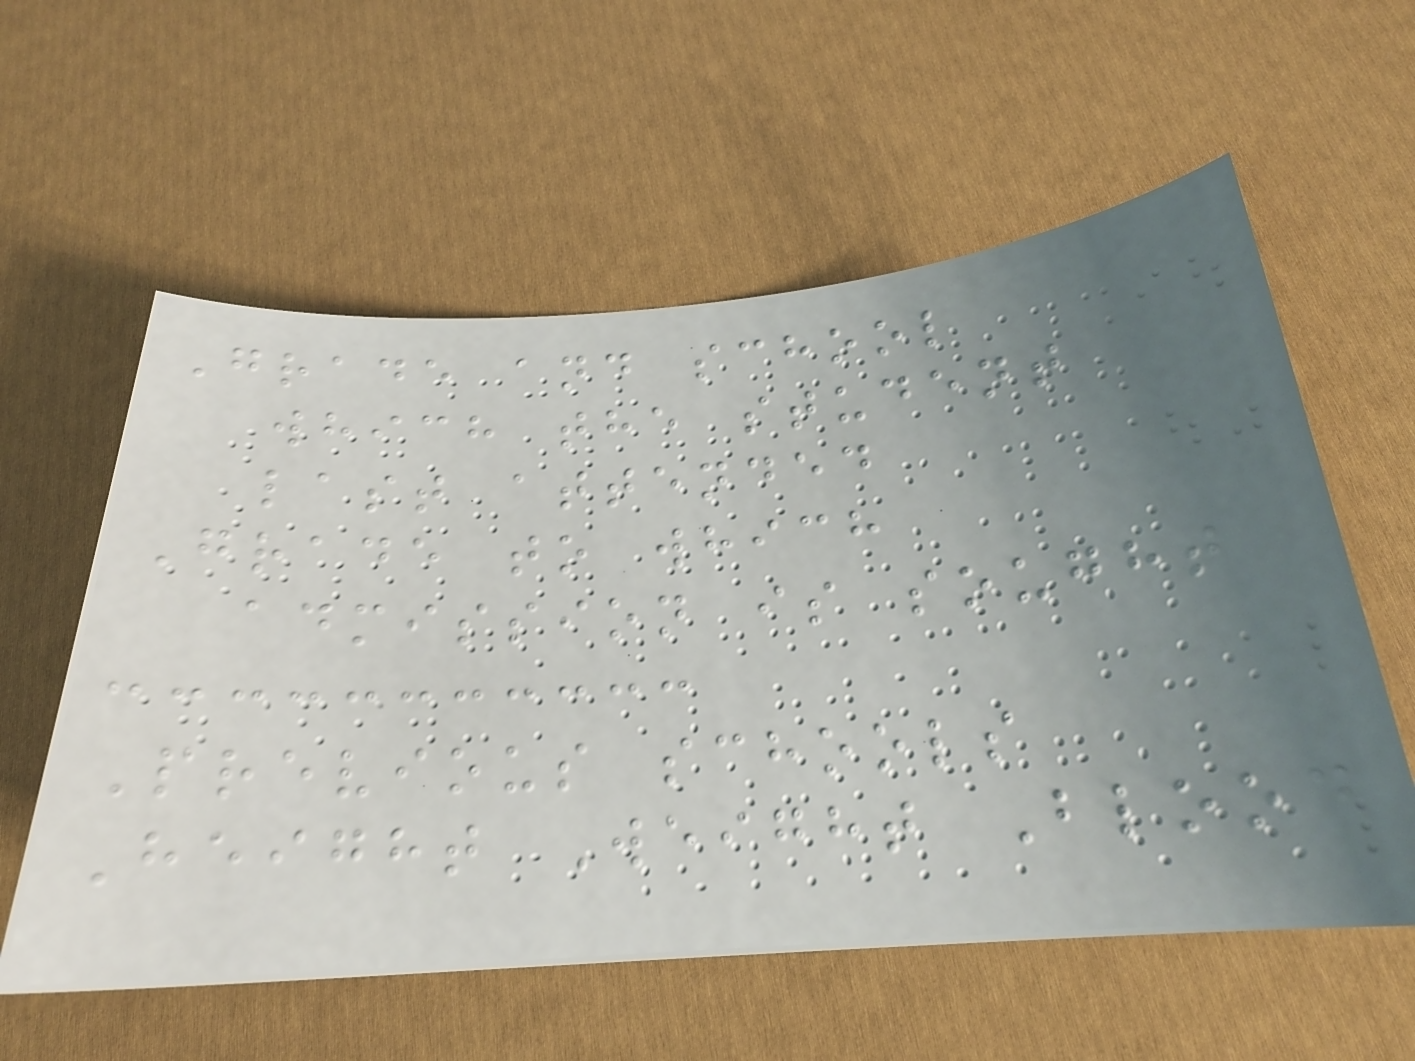Grade and school
which the student
last attended
Grade to which
admission is sought
Previous schools
Height Weight Blood
